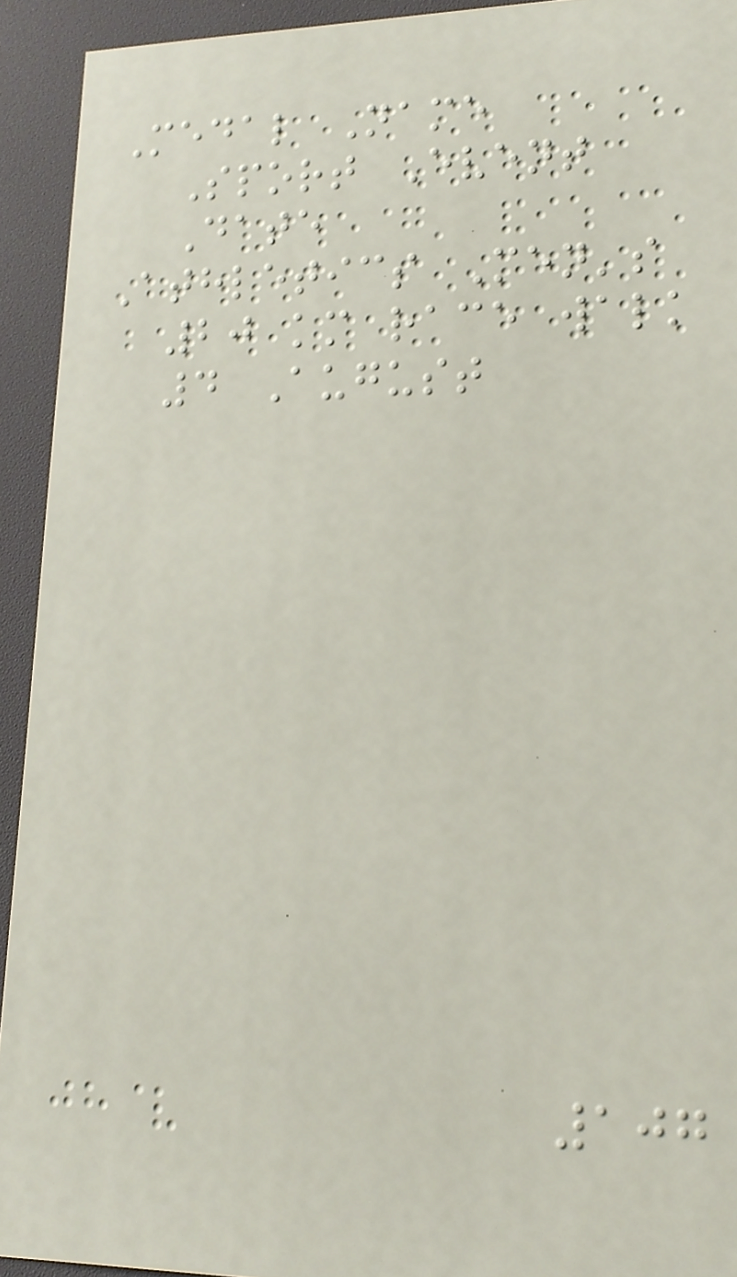Medal Name
Sport Event
Date
Athletics Men's
20 km race walk
4 August
107
